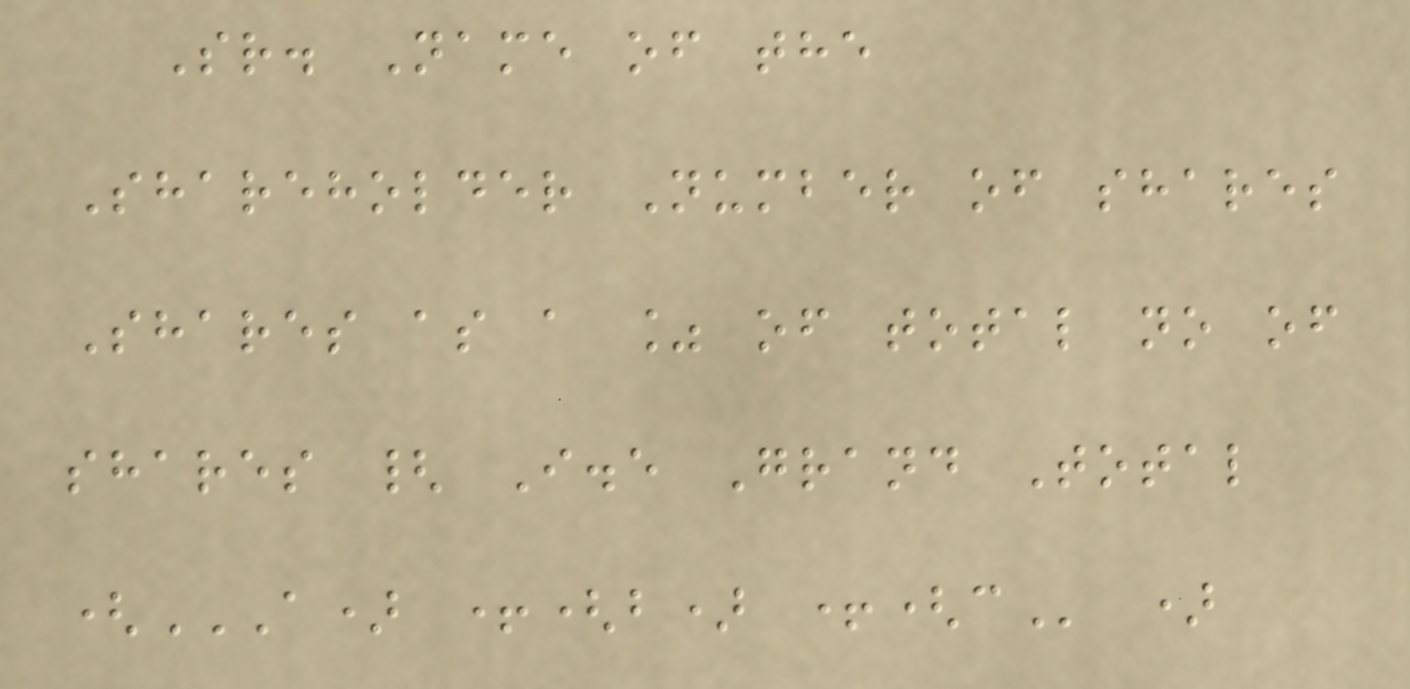Sr. Name of the
Shareholder Number of shares
Shares as a % of total no of
shares { I.e Grand Total
(A) +(B) +(C )
